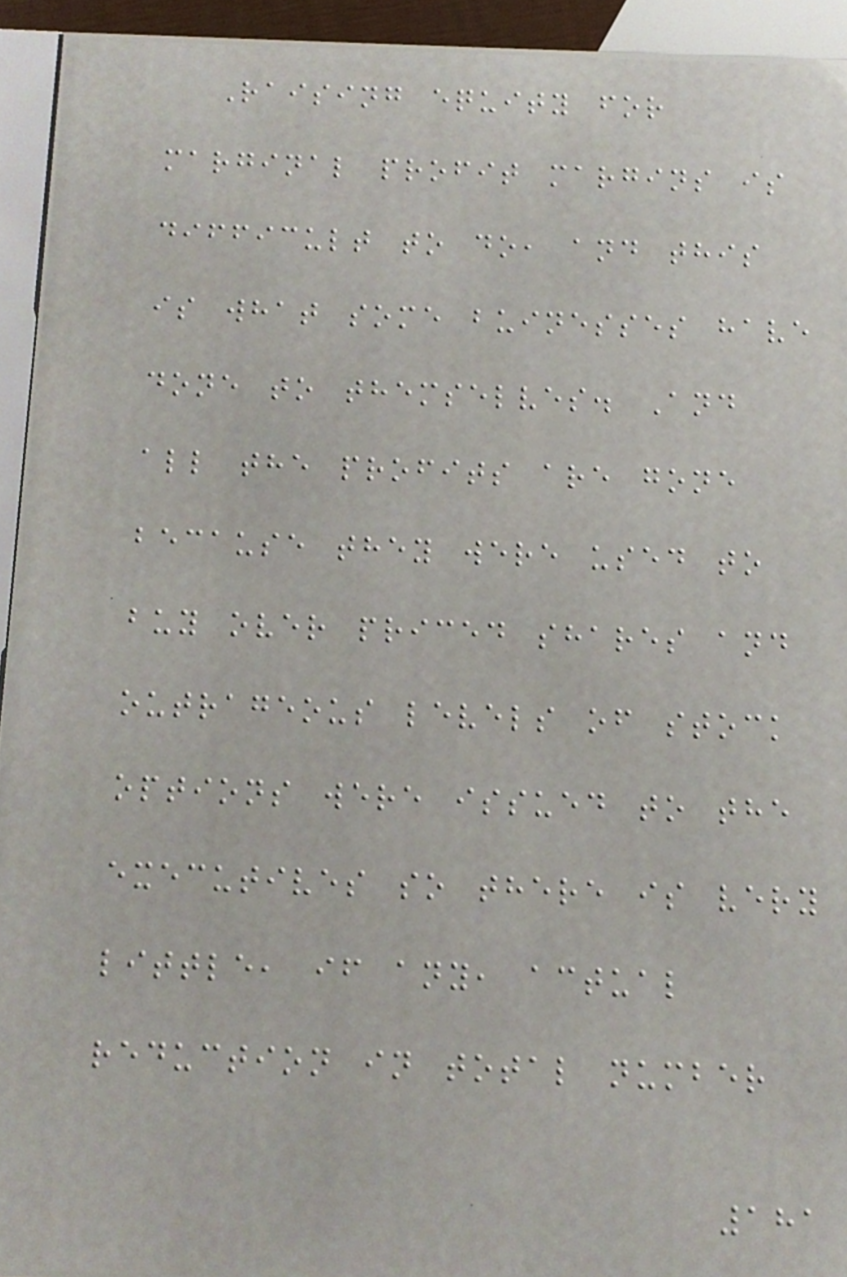Raising equity for
marginal profit margins is
difficult to do, and this
is what some buinesses have
done to themselves. And
all the profits are gone
because they were used to
buy over priced shares and
outrageous levels of stock
options were issued to the
executives so there is very
little, if any, actual
reduction in total number
181
